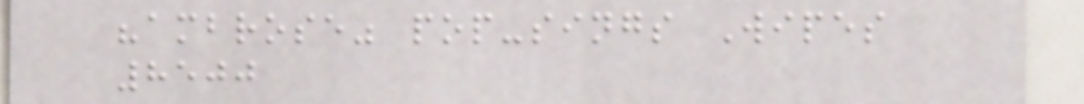"ambrose" pop-sings Wipes
8500
